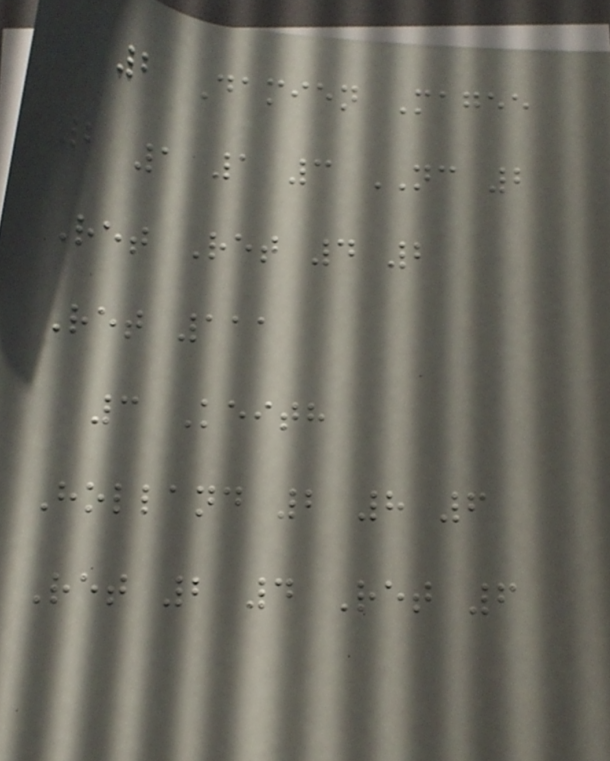2 Damien Magee
2 1 1 3 NC 2
Ret Ret 4 2
Ret 111
3 Keith
Holland 2 8 6
Ret 2 4 Ret 6
